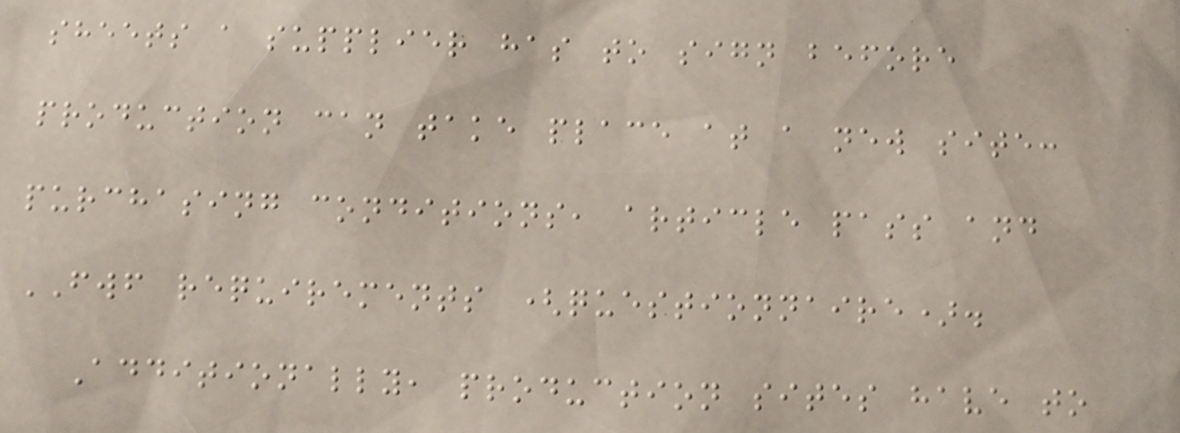sheets a supplier has to sign before
production can take place at a new site:
purchasing conditions, article pass and
FWF requirements (questionnaire).
Additionally, production sites have to
